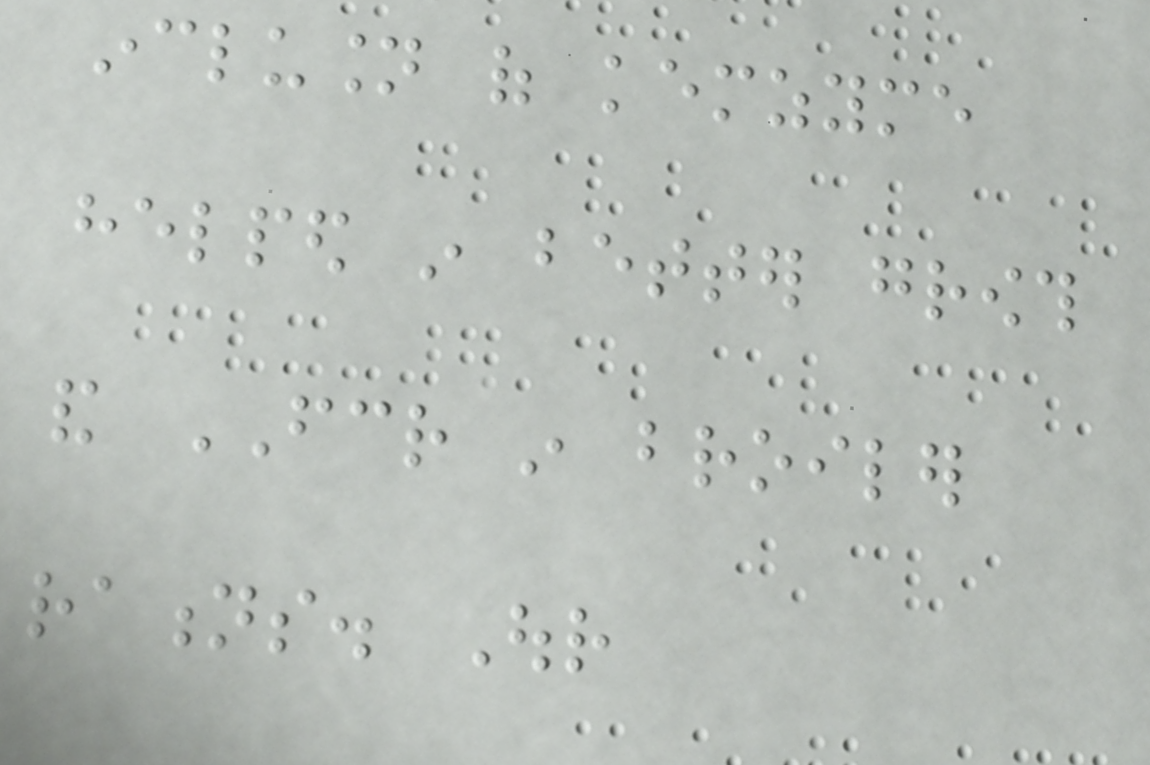inclusion of kemzyme
helped in better growth
and FCR in broiler
rations. Our
